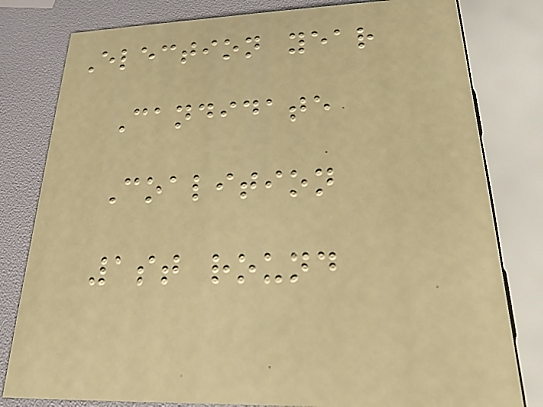Election year
Candidate
Coalition
1st round
